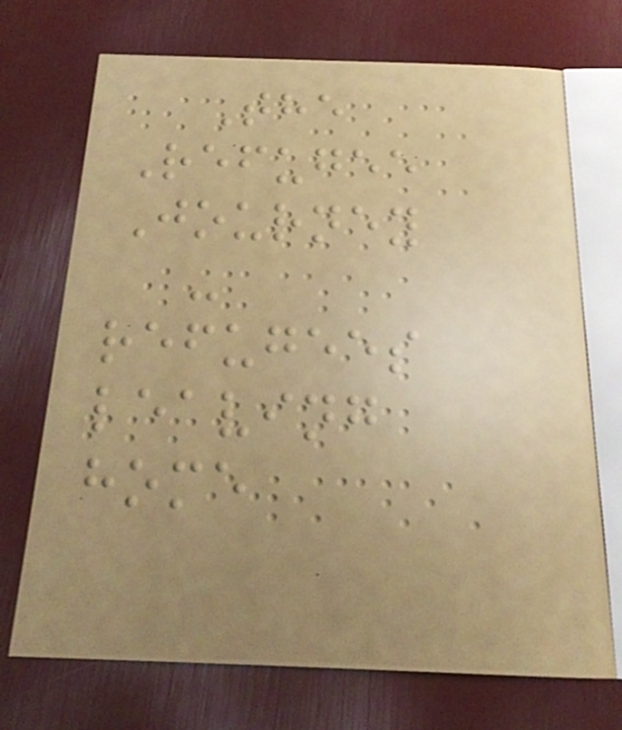The
Refugee
Journey
-
refugees
leaving
home
